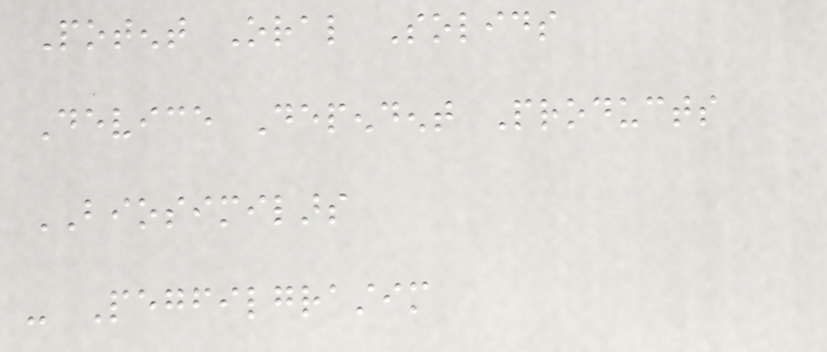Potent Oral Solids
Device Dependent Products
BIOSIMILARS
- Pegfilgrastim
